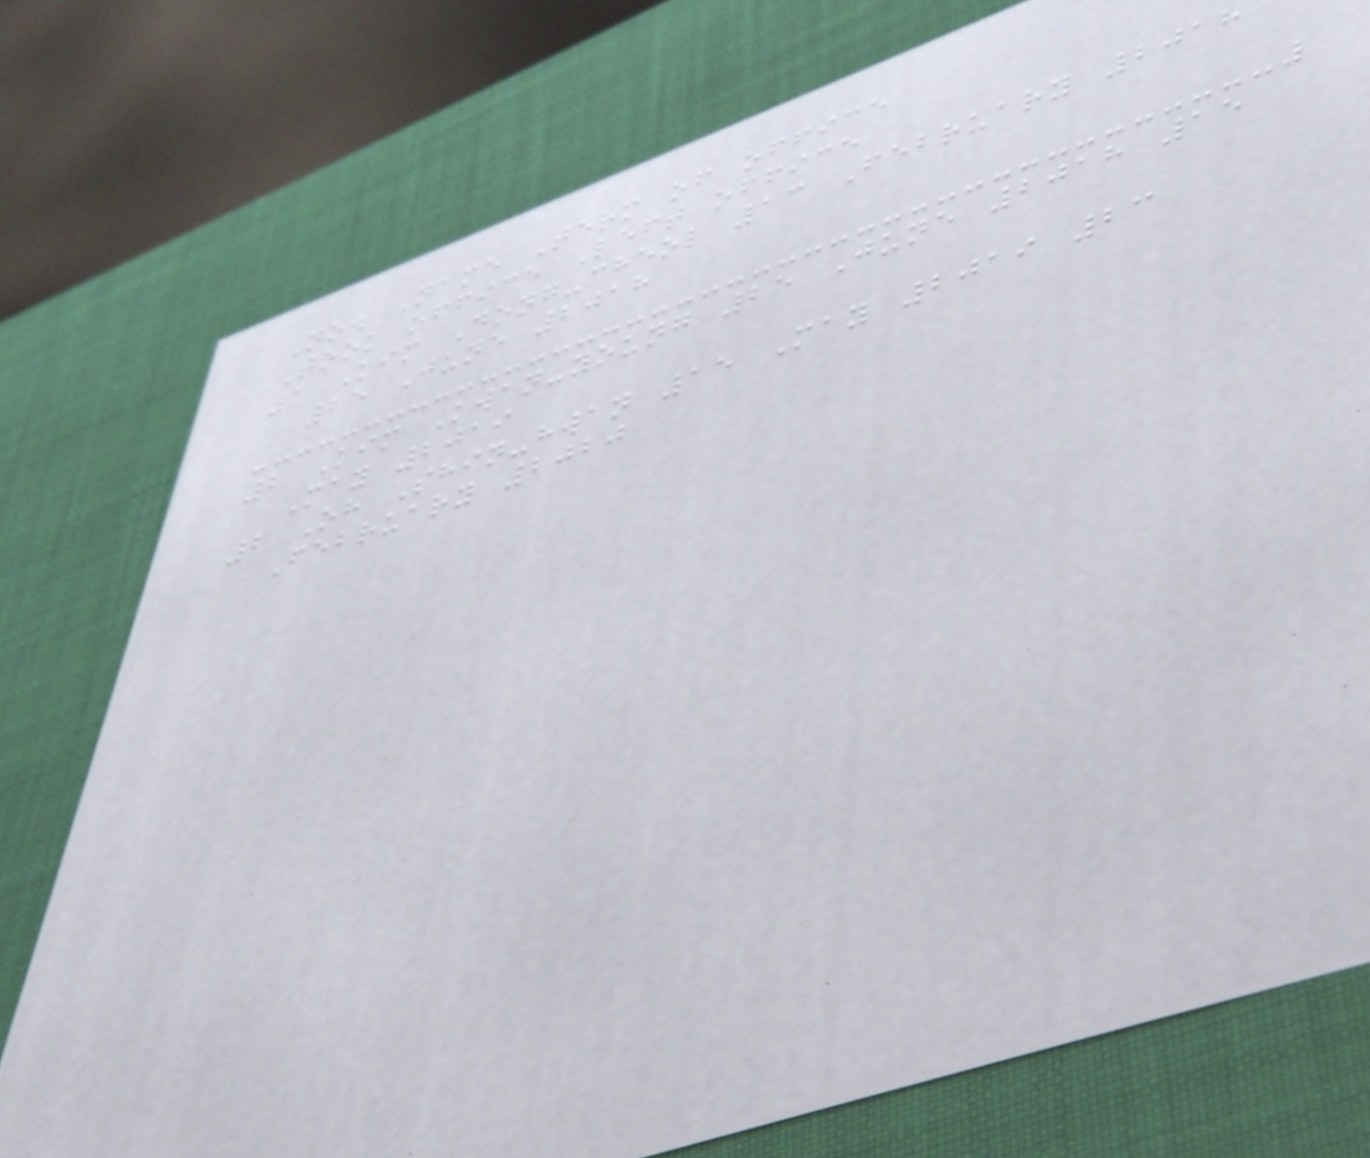No. Name Term of office
Took office Left office
1 Kim Dong-cheol 13 February 2018
25 June 2018
2 Kim Kwan-young 25 June 2018 15
May 2019
2 Oh Shin-hwan 15 May 2019 23
February 2020
